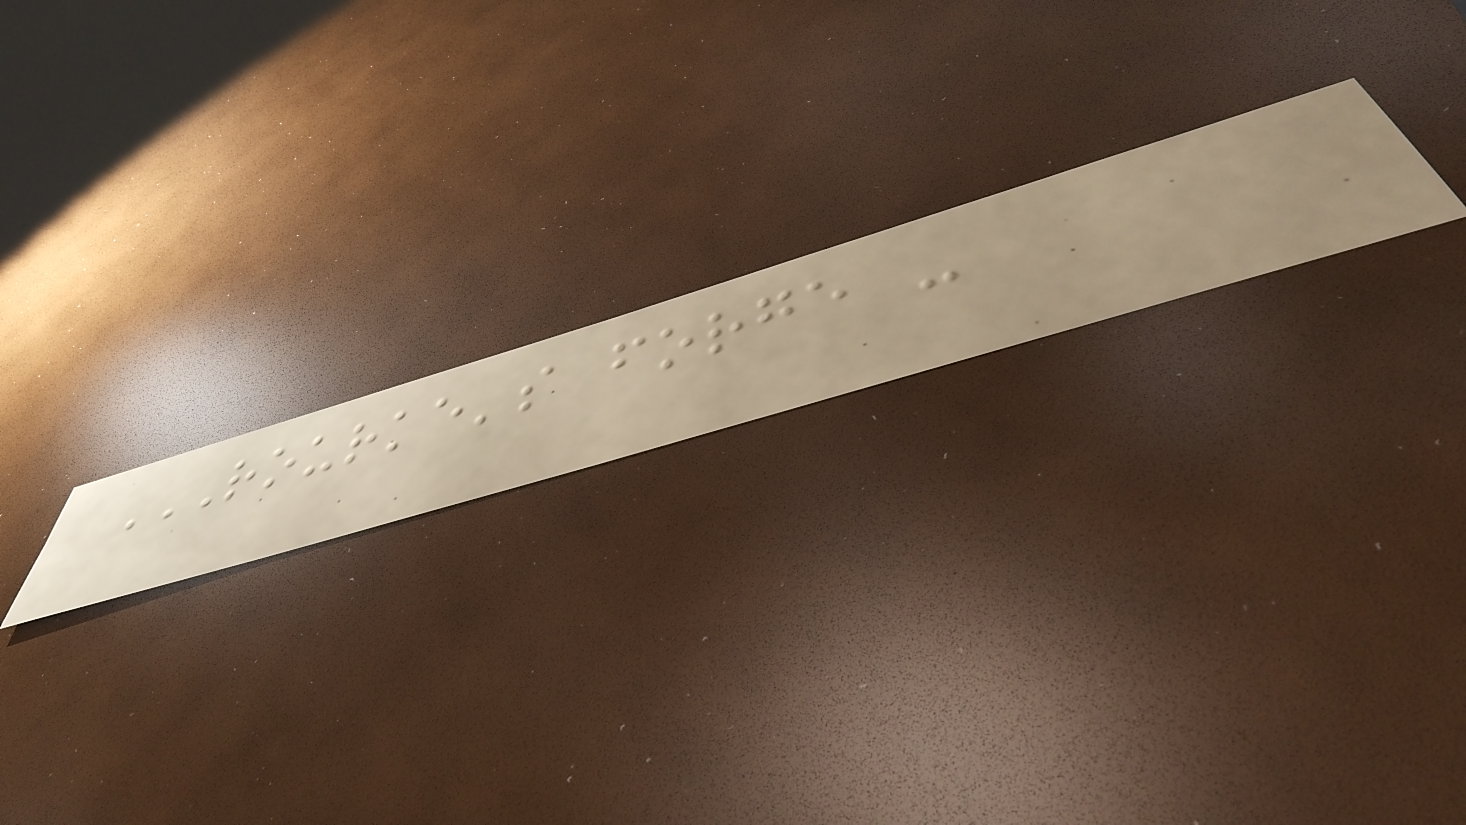ROURKE'S FORGE -
